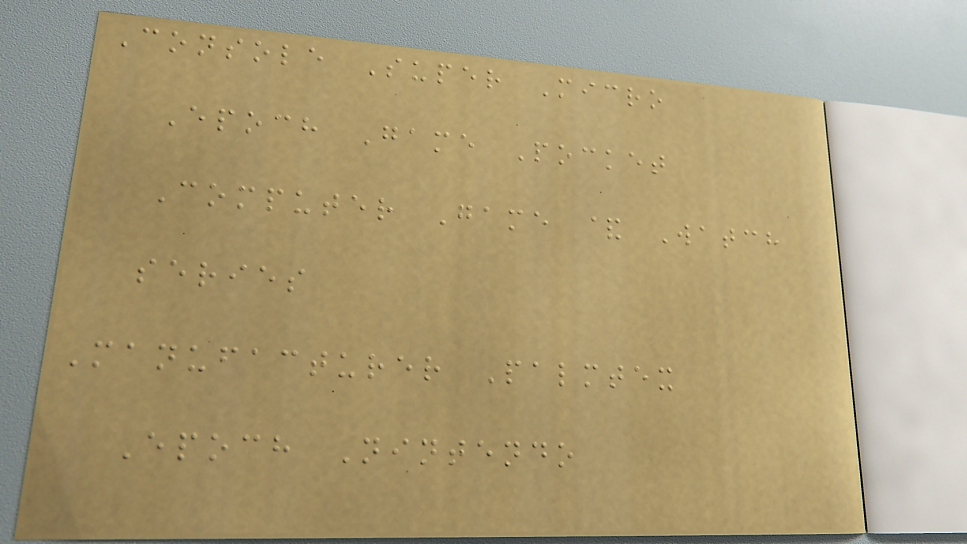Console Super Micro
Epoch Game Pocket
Computer Game & Watch
series
Manufacturer Palmtex
Epoch Nintendo
